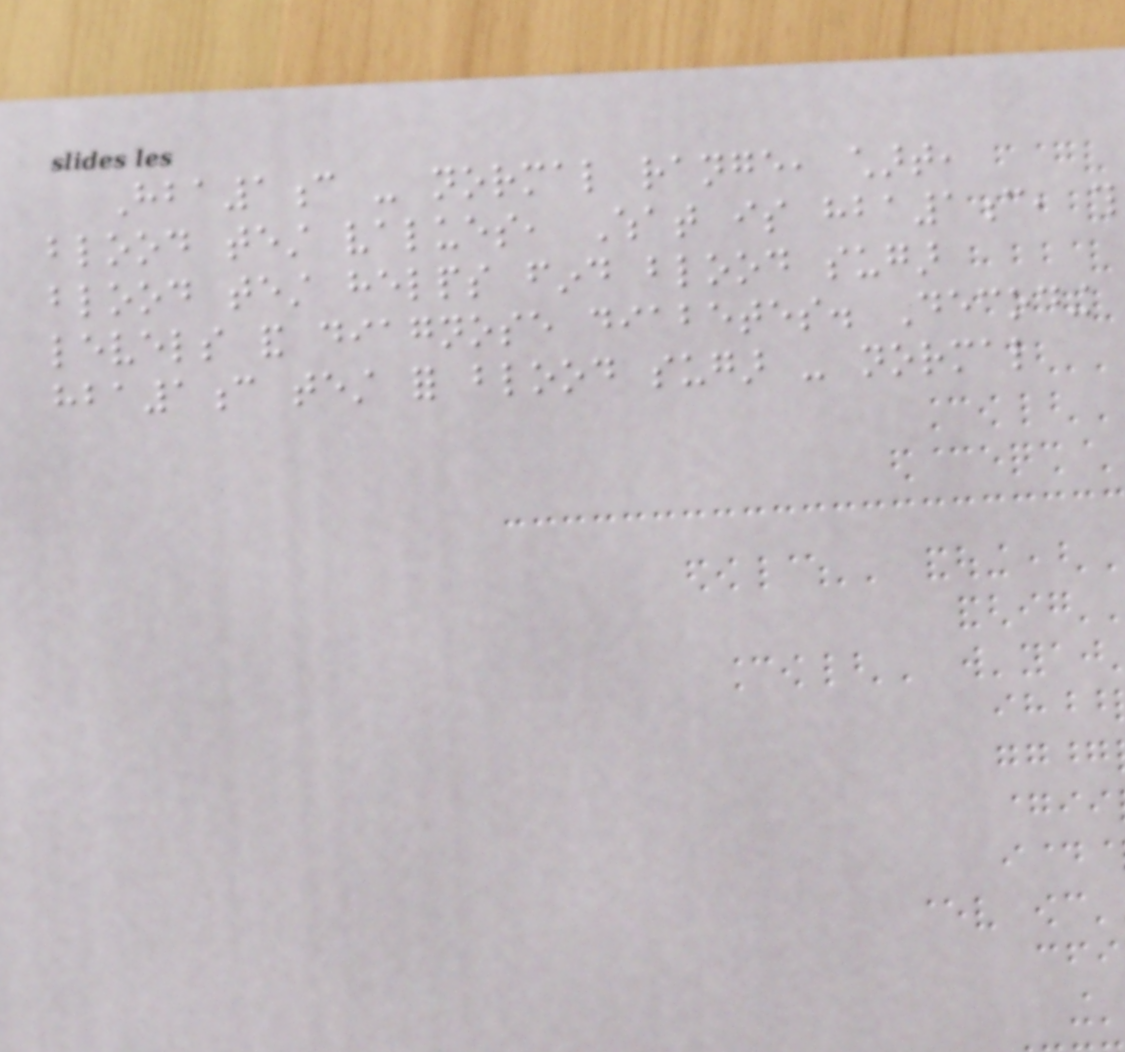Hba1c - normal range, chart,
blood test values, What is hba1c, this
blood test helps find blood sugar
levels and diagnose diabetes. Decoding
hba1c test for blood sugar - normal
